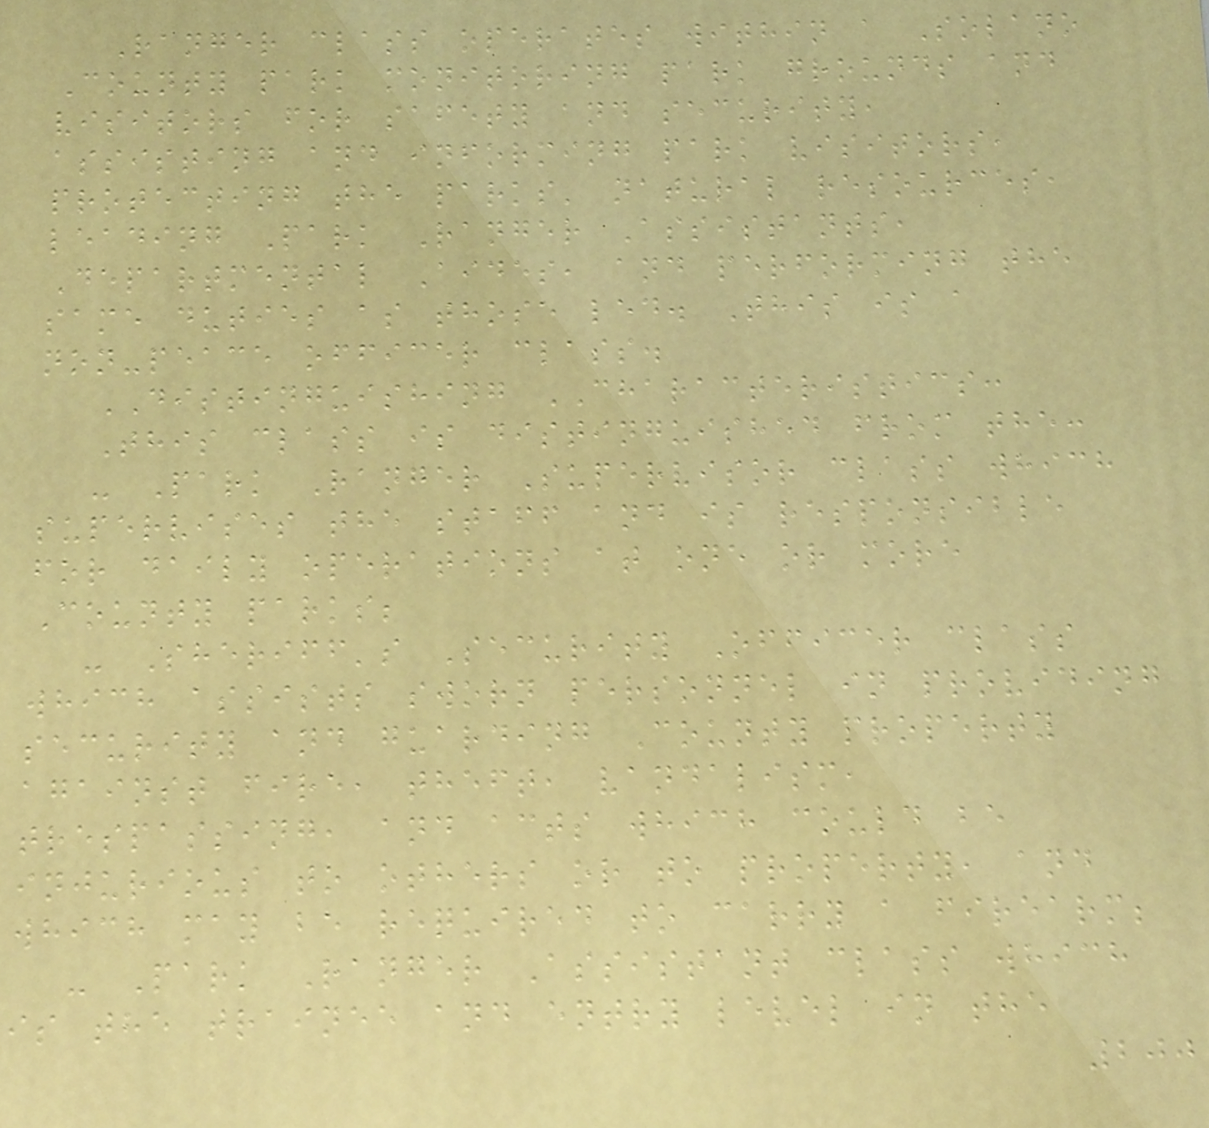Ranger class operates within a Solano
County park monitoring park grounds and
visitors for safety and security,
assisting and informing park visitors,
protecting the parks' natural resources,
leading Park Ranger Assistants,
Departmental Aides, and performing the
same duties as those led. This is a
non-peace officer class.
DISTINGUISHING CHARACTERISTICS:
This class is distinguished from the:
- Park Ranger Supervisor class which
supervises the staff and is responsible
for daily operations at one or more
County parks;
- Sheriff's Security Officer class
which assists sworn personnel in providing
security and guarding County property
against fire, theft, vandalism,
trespassing, and acts which could be
injurious to others or to property, and
which may be required to carry a firearm;
- Park Ranger Assistant class which
is the trainee and entry level in the
200
